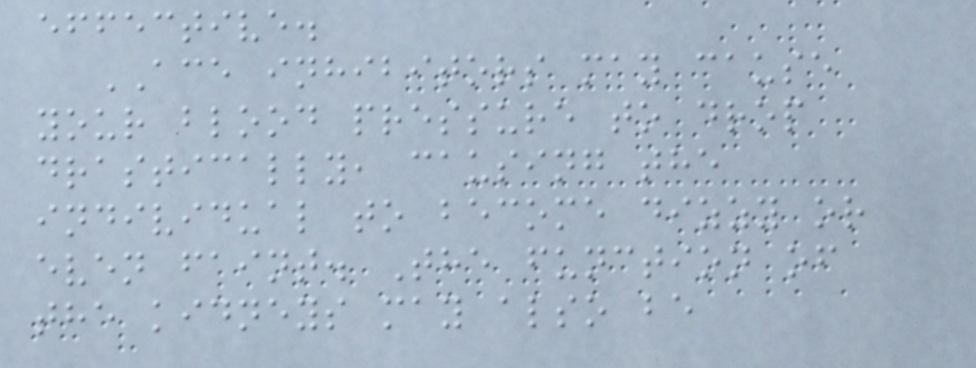effective.
ACE inhibitors may cause
your blood pressure to drop
drastically, causing the
individual to become dizzy or
even faint. The function of
the kidneys may also be
